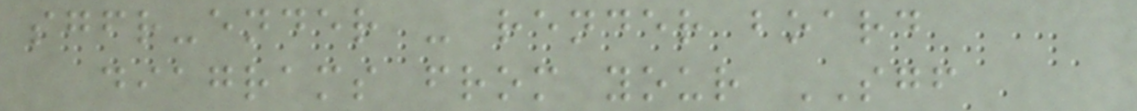sgfr-ender - render board
diagrams from your SGF
